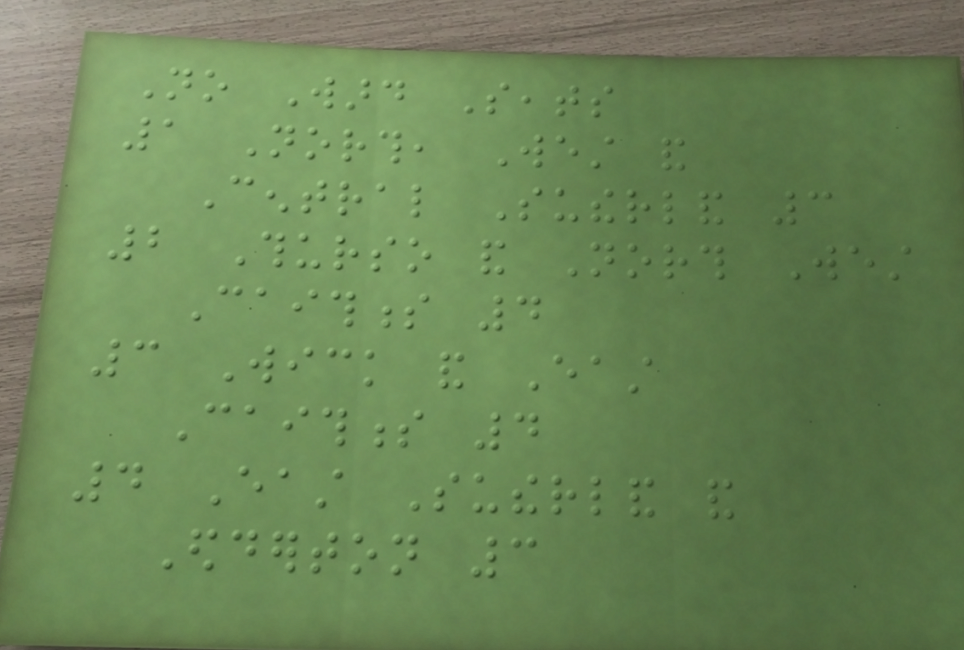No Ward Seats
1 North, West and
Central Sutherland 3
2 Thurso and North West
Caithness 4
3 Wick and East
Caithness 4
4 East Sutherland and
Edderton 3
